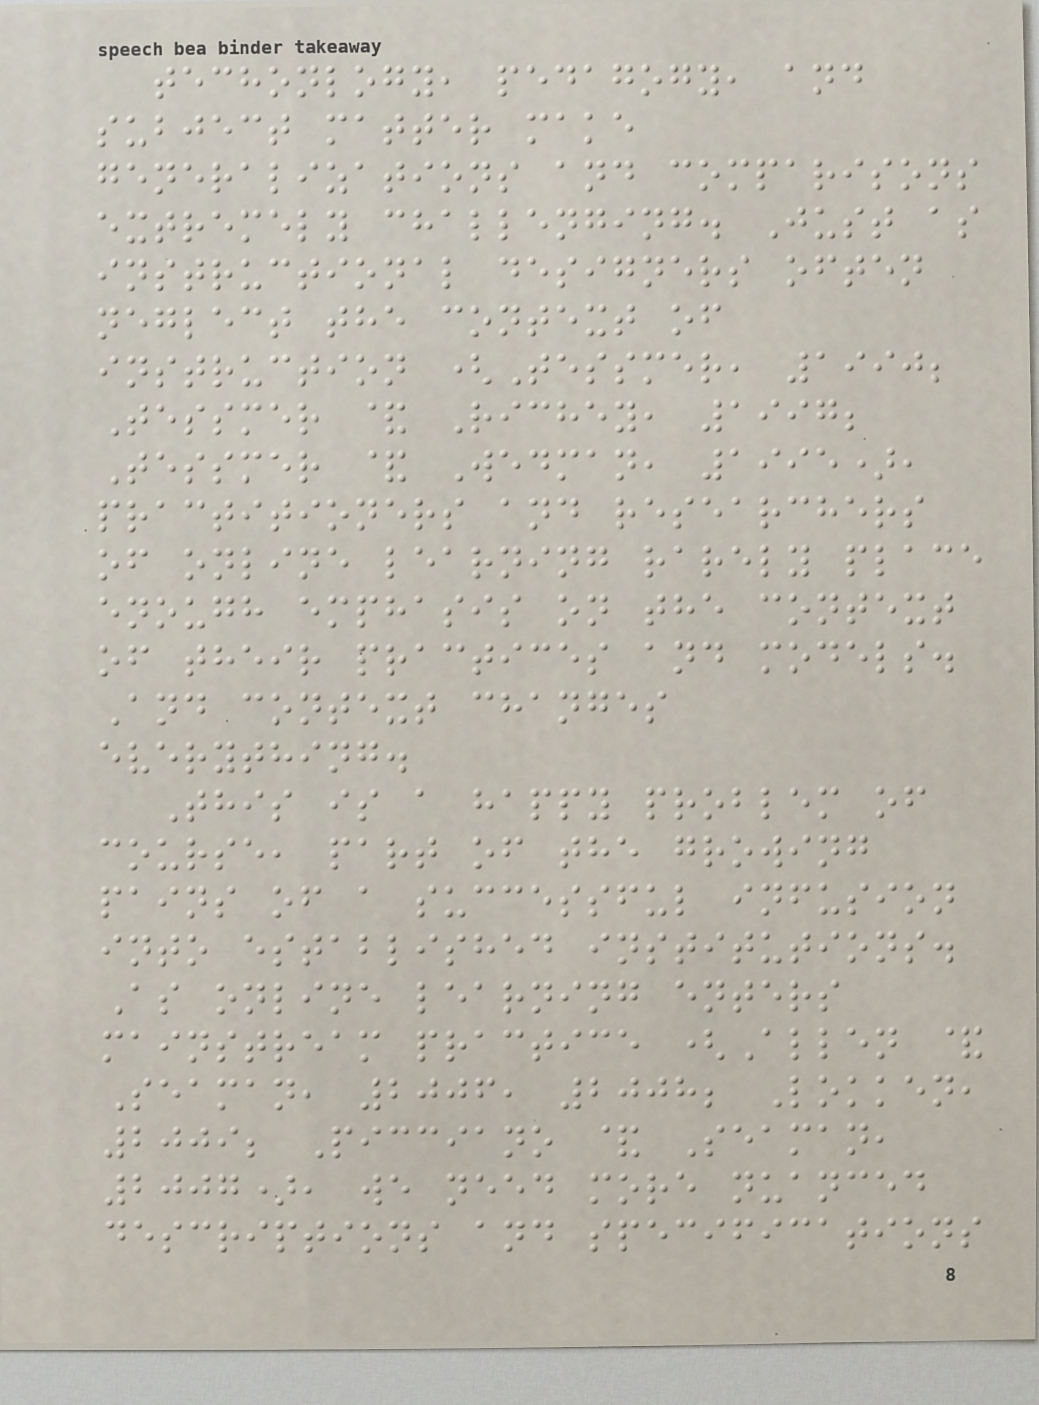techonlogy, pedagogy, and
subject matter make
generalizations and comparisons
extremely challenging. Just as
instructional designers often
neglect the context of
instruction (Tessmer, 1990;
Tessmer & Richey, 1997;
Tessmer & Wedman, 1995),
practitioners and researchers
of online learning rarely place
enough emphasis on the context
of their practices and models.
And context changes
everything.
This is a happy problem of
course, part of the growing
pains of a successful infusion
into established institutions.
As online learning enters
mainstream practice (Allen &
Seaman, 2006, 2008; Lokken,
2009; Picciano & Seaman,
2007), we need more nuanced
descriptions and specifications
